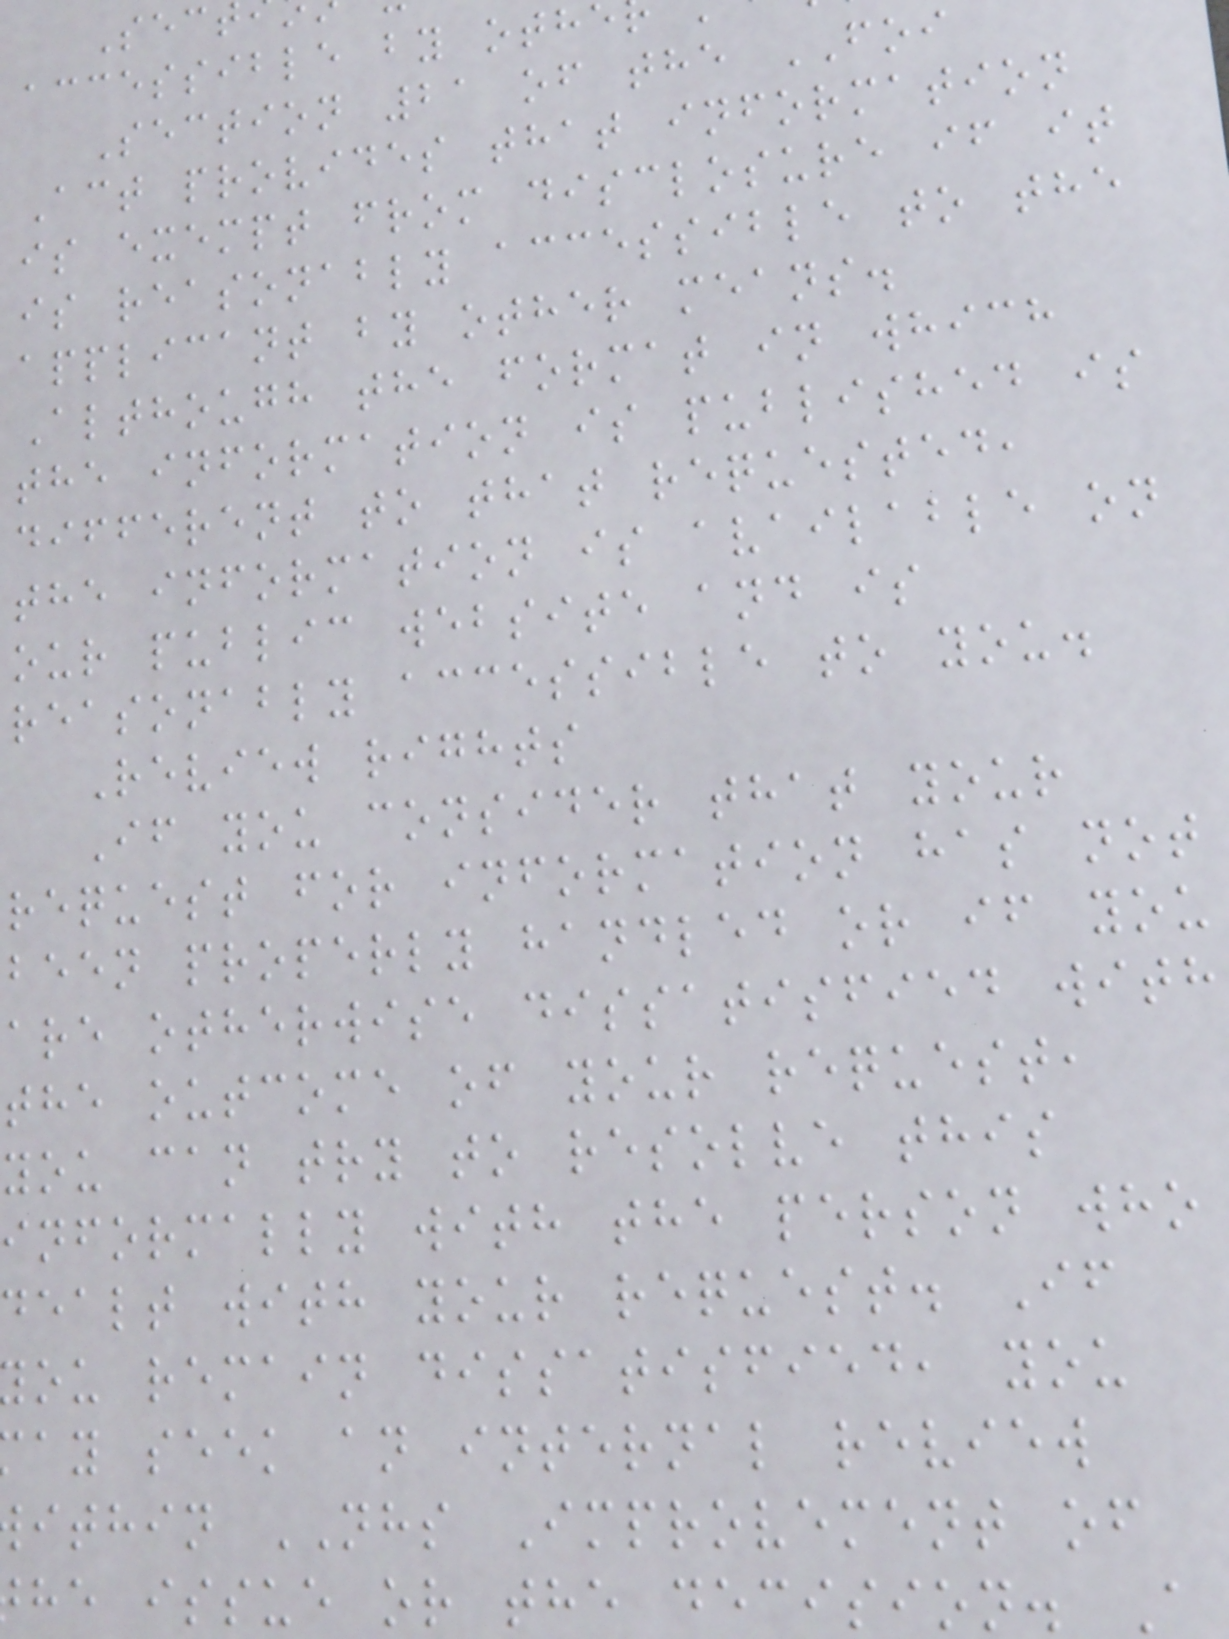accessible by oth
Section 21 of the FOI
Act provides that information
is exempt from disclosure if it
is reasonably accessible to the
applicant by other means.
Although the format in which
the information is published is
different to that requested,
the information is available on
our public website and is
reasonably accessible to you.
Review rights
If you consider that your
request for information has not
been properly handled or if you
are otherwise dissatisfied with
the outcome of your request,
you can try to resolve this
informally with the person who
dealt with your request. If
ou remain dissatisfied, you
ay seek an internal review
ithin NHS Improvement of
he issue or the decision. A
